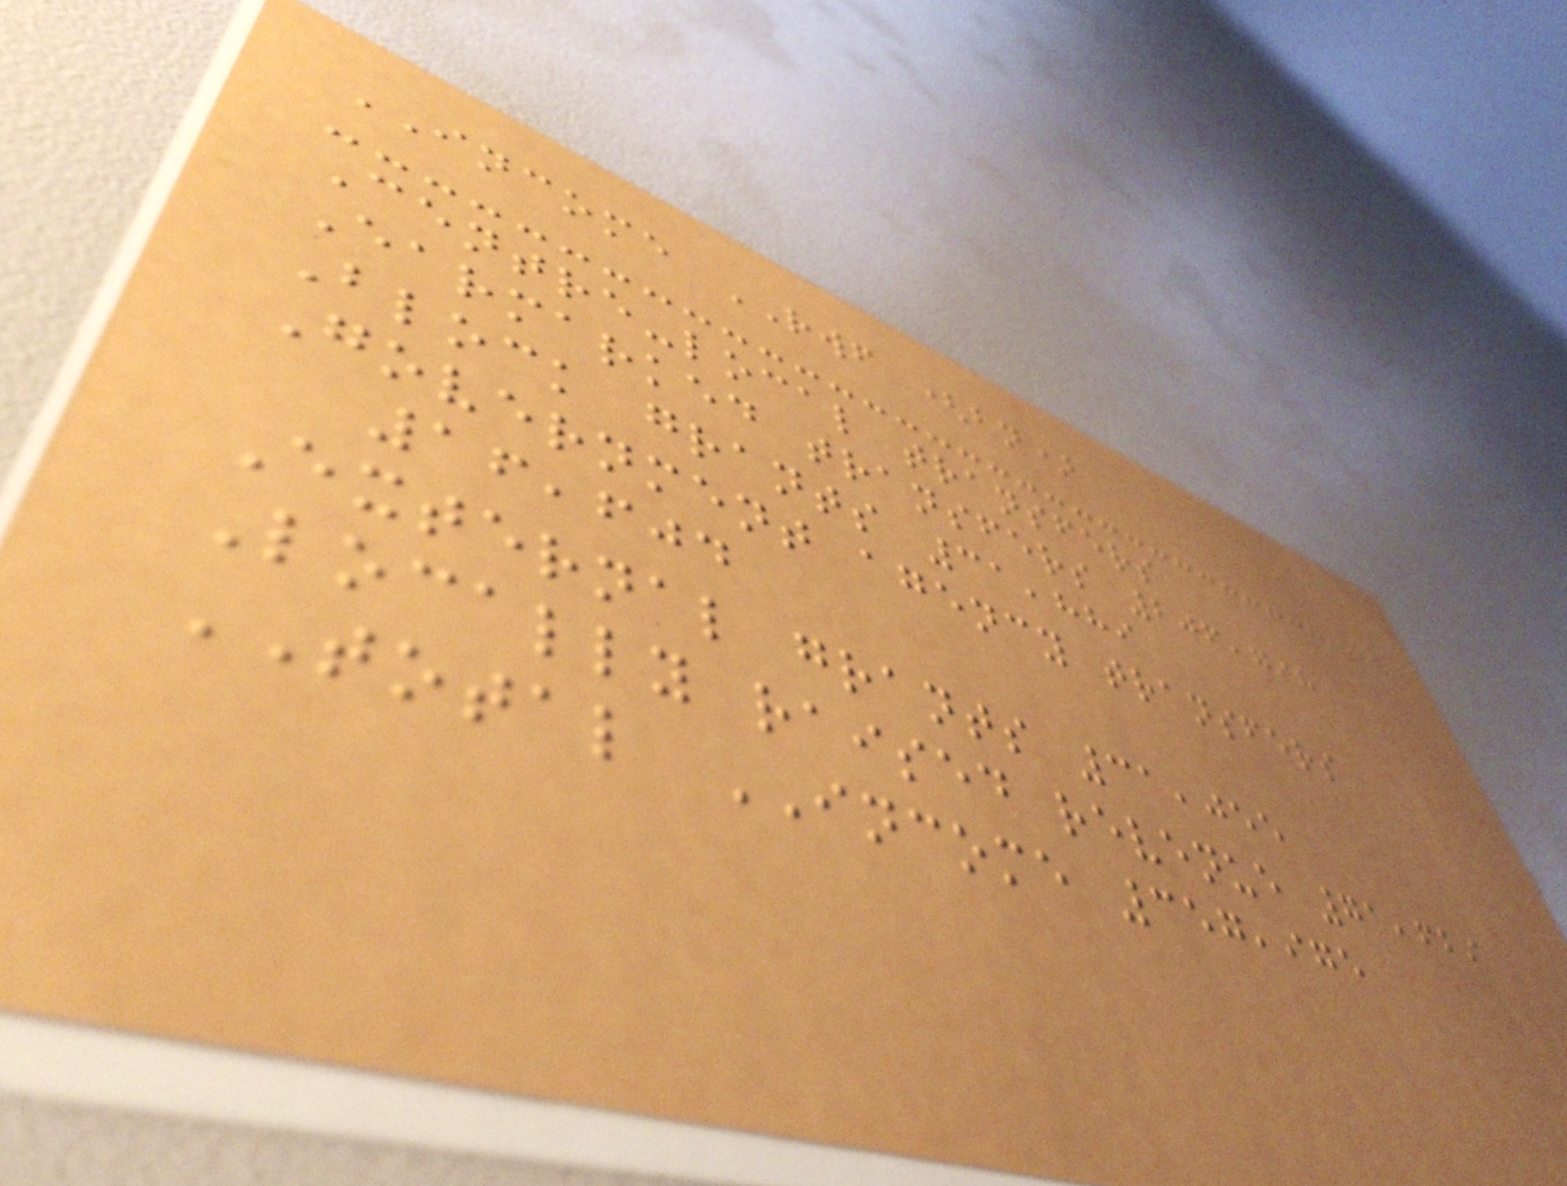INCOME RWF (bn)
Centre-local transfers
Earmarked transfers 206,798
Block grants 31,889
Government agency transfers
16,604
External grants 31,055
Locally raised revenue 71,629
TOTAL INCOME 357,975
